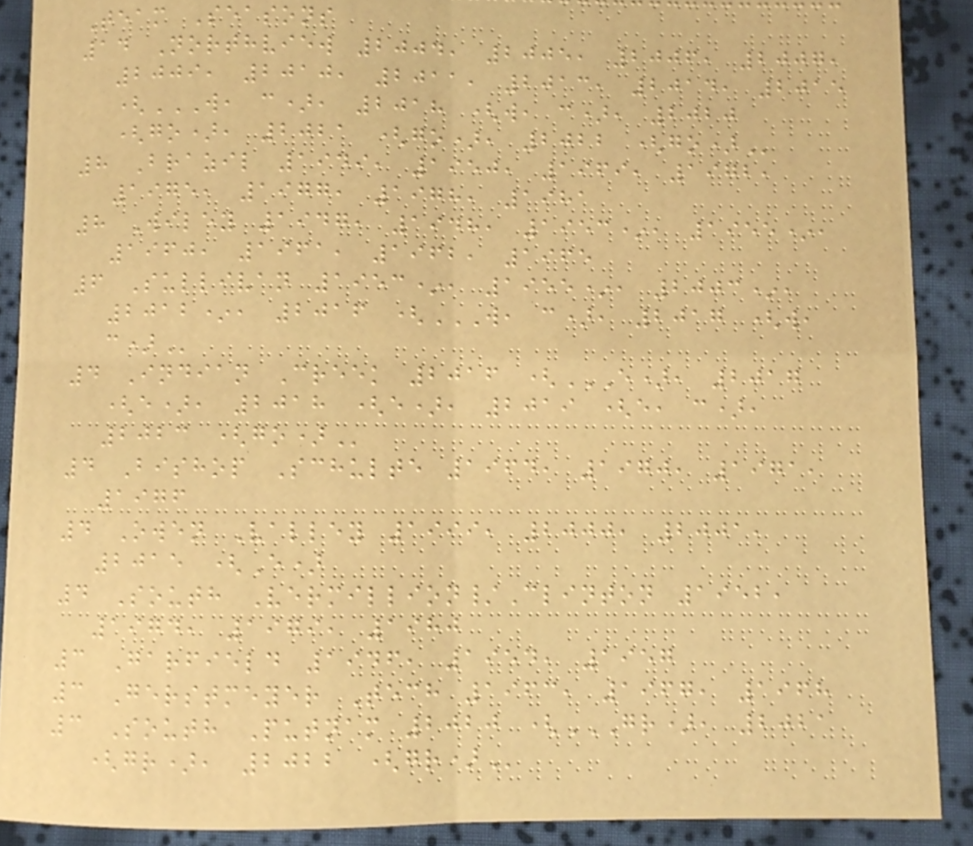Team Seasons
14 Northview 2004, 2005, 2006, 2007,
2009, 2010, 2011, 2013, 2014, 2015
(W, C), 2018 (W, C), 2020
(GO), 2021 (GO), 2022 (GO)
8 Brazil 1949, 1950, 1969, 1972,
1975, 1977, 1978, 1981
8 Wiley 1947, 1948, 1953*, 1955*,
1960, 1961, 1962, 1965
6 Sullivan 1953*, 1955*, 2003*,
2012*, 2016 (W, C), 2017 (W,
C)
4 Indian Creek 2016 (E), 2017
(E), 2018 (E), 2019 (E, C),
2023 (GO)
4 Bishop Schulte 1964, 1970, 1971,
1976
4 Owen Valley 1999, 2000, 2001,
2015 (E)
4 South Vermillion/Clinton 1952,
1974, 1979, 1980
3 Garfield 1946, 1954, 1957
3 Gerstmeyer Tech 1963, 1967, 1968
3 South Putnam 2020 (GR), 2021
(GR), 2022 (GR)
